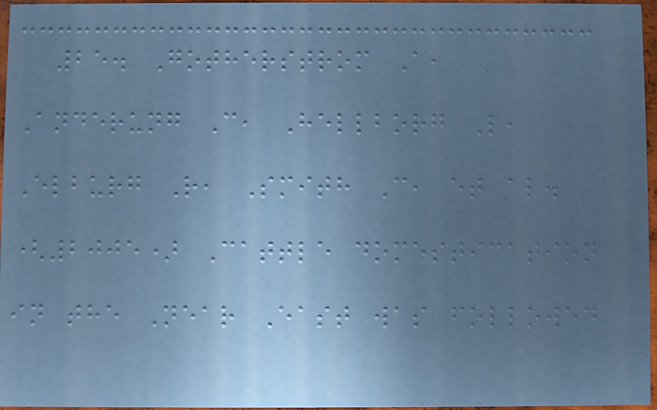25. Gotherstrom A,
Anderung C, Hellborg L,
Elburg R, Smith C, et al.
(2005) Cattle domestication
in the Near East was followed
